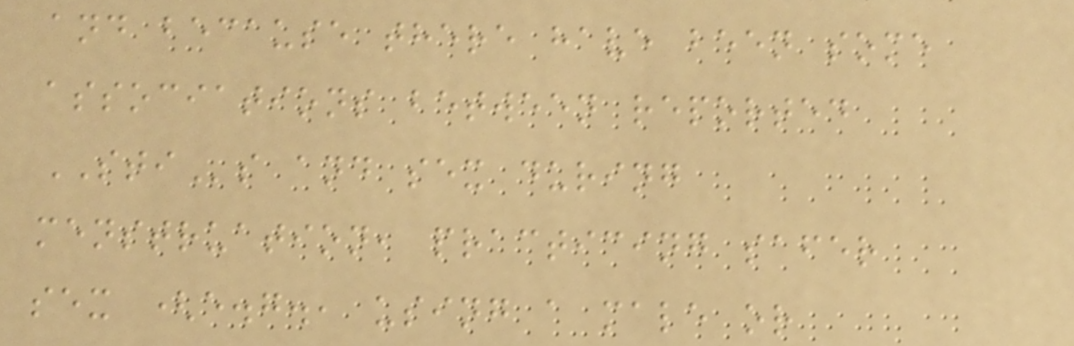and because there have been some
associations between reported
STIs and sex during
menstruation, practicing safer
sex (e.g., using a male or
